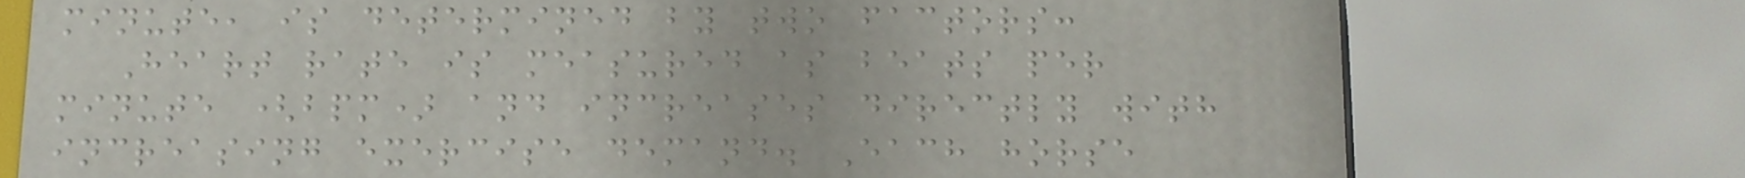minute, is determined by two factors:
Heart rate is measured as beats per
minute (bpm) and increases directly with
increasing exercise demand. Each horse
